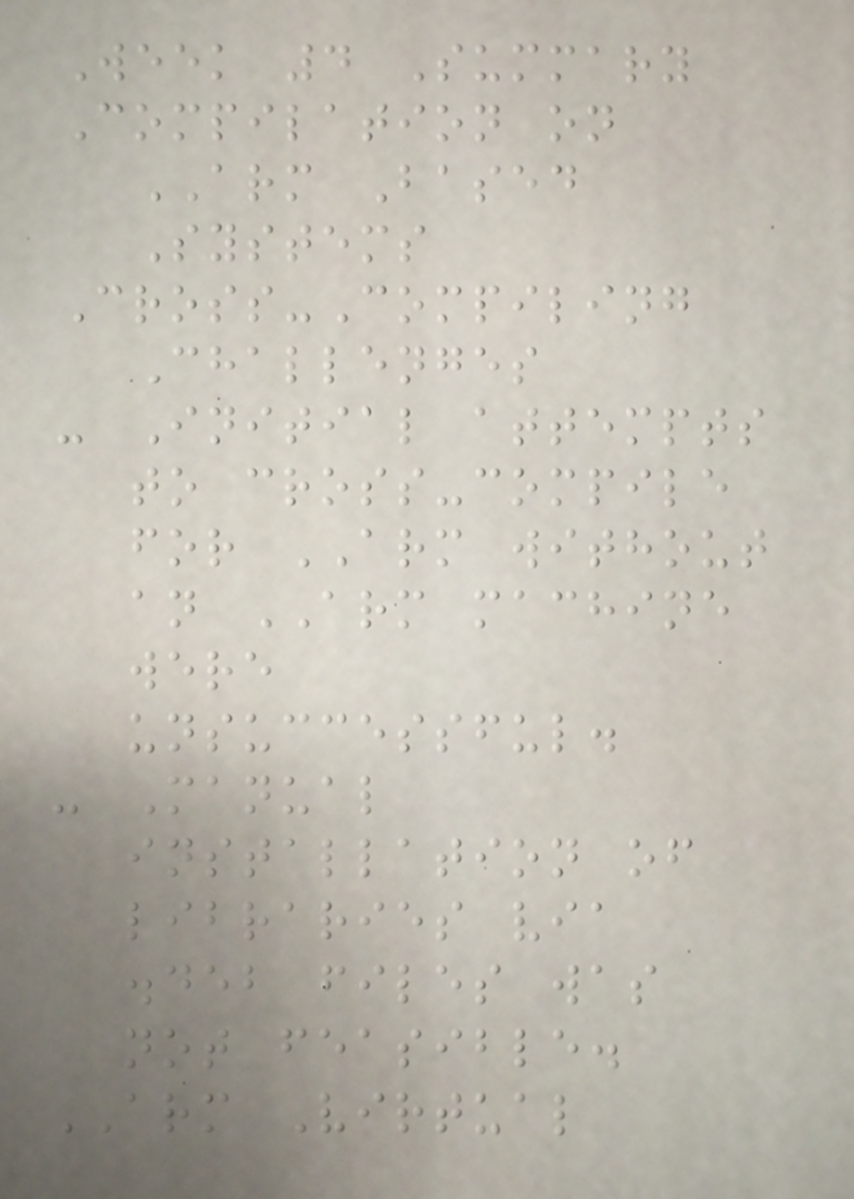Week 4 Summary
Compilation on
ARM Based
Systems
Cross-Compiling
Challenges
- Initial attempts
to cross-compile
for ARM without
an ARM machine
were
unsuccessful.
- Manual
installation of
libraries via
.deb files was
not feasible.
ARM Virtual
